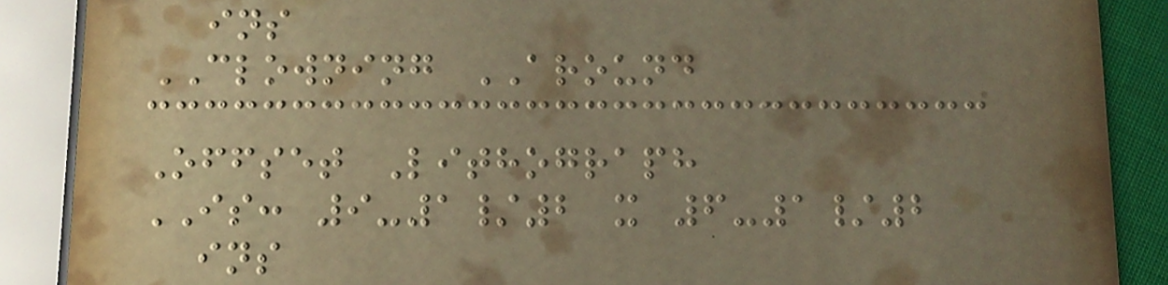ins
CLOWNING AROUND
Offset Lithograph
IS: 9-1/2 x 6-1/2
ins
